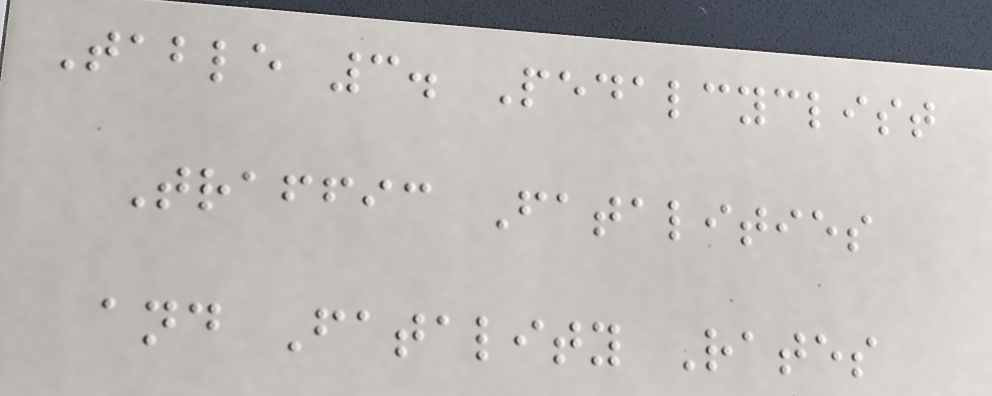Table 3. Pedalcyclist
Traffic Fatalities
and Fatality Rates
